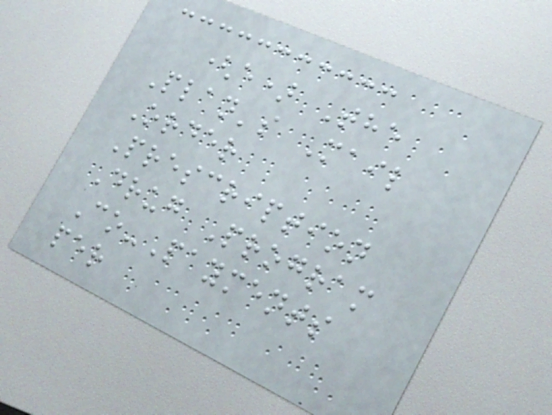(e) The
Plan's Mail
Order
Prescription
Drug Program
Co-Payments
per
